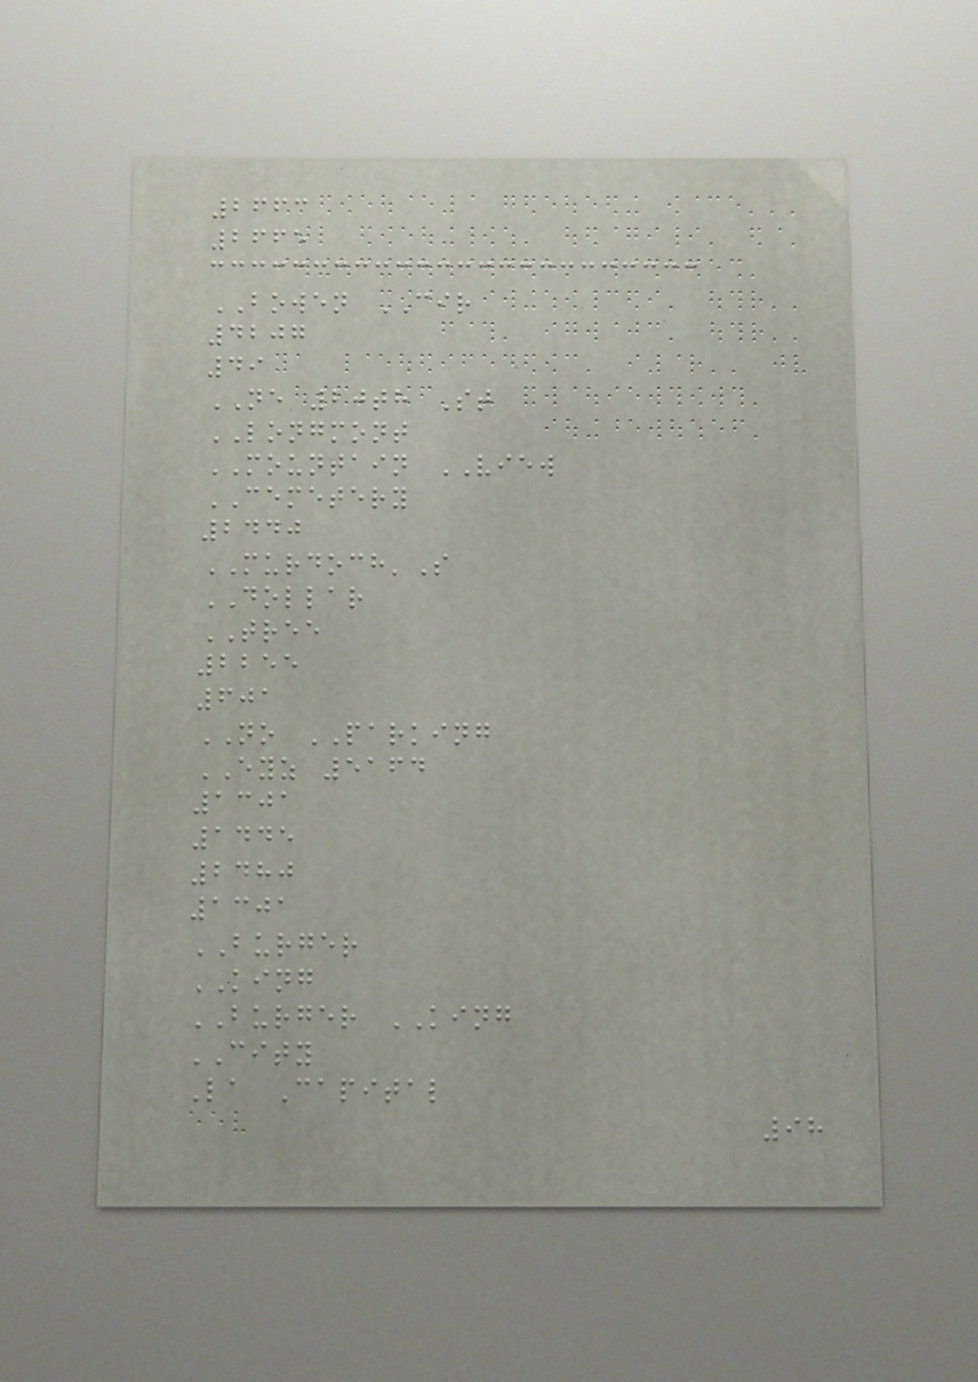2663
2665
BOWEN CIR
4207
49
NE 20th St
LONGMONT
MOUNTAIN VIEW
CEMETERY
2440
MURDOCH'S
DOLLAR
TREE
2255
601
NO PARKING
EYZ 5164
1301
1445
2480
1301
BURGER
KING
BURGER KING
CITY
La Capital
98
